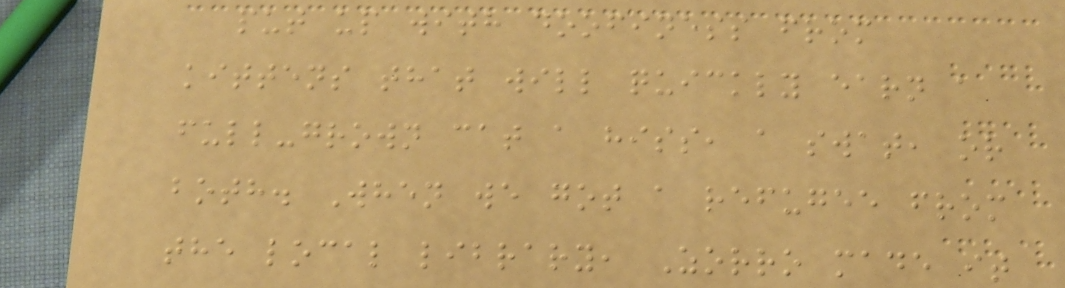put up with doofiness from
kittens that will quickly earn a
full-grown cat a hiss, a swat, or
both. When we got a refugee from
the local library, Zorro made it
